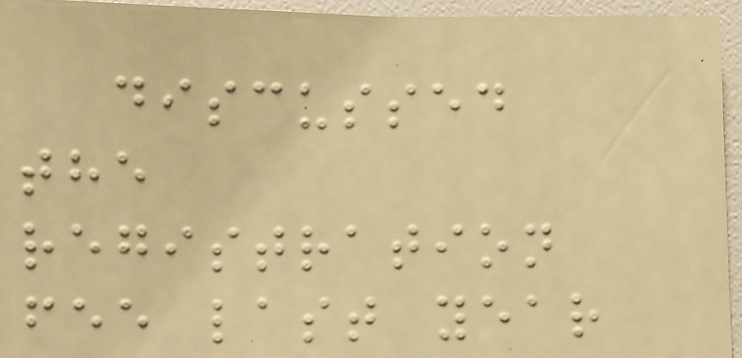discussed
the
registration
fee last year
